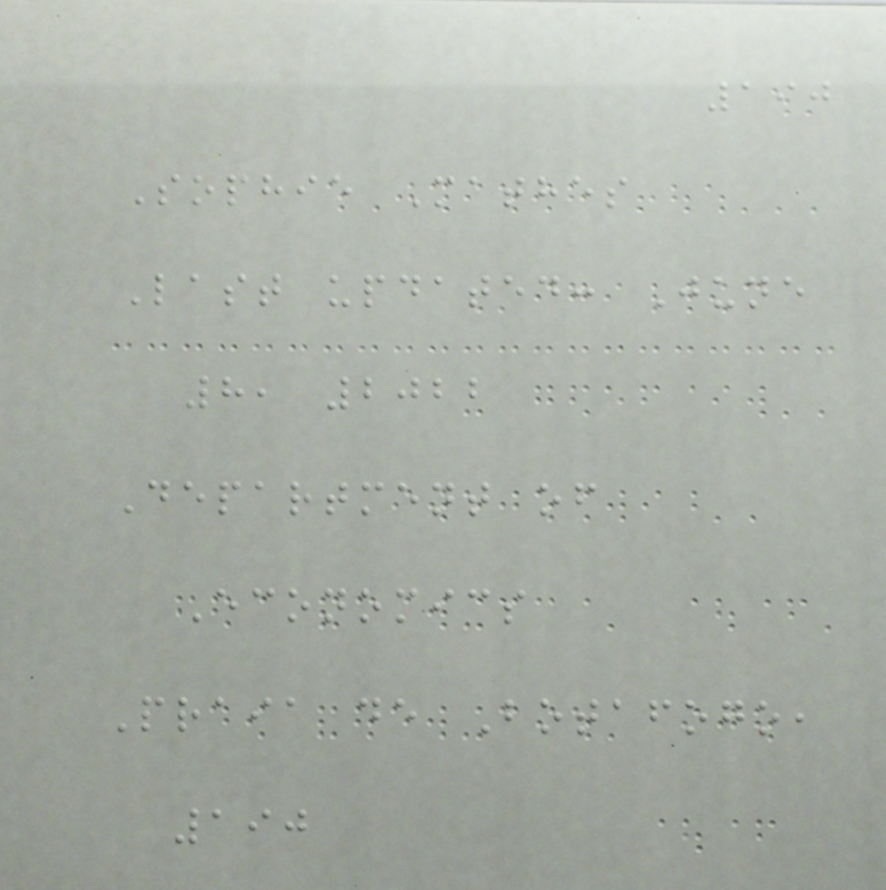190
Sophie Mathes
Last updated: June
8, 2022
Department of
Economics
Praia de Botafogo,
190
